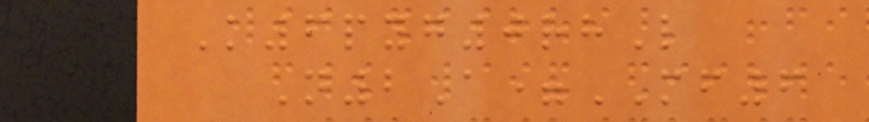K6pyg0rhL
N2A=MF6
